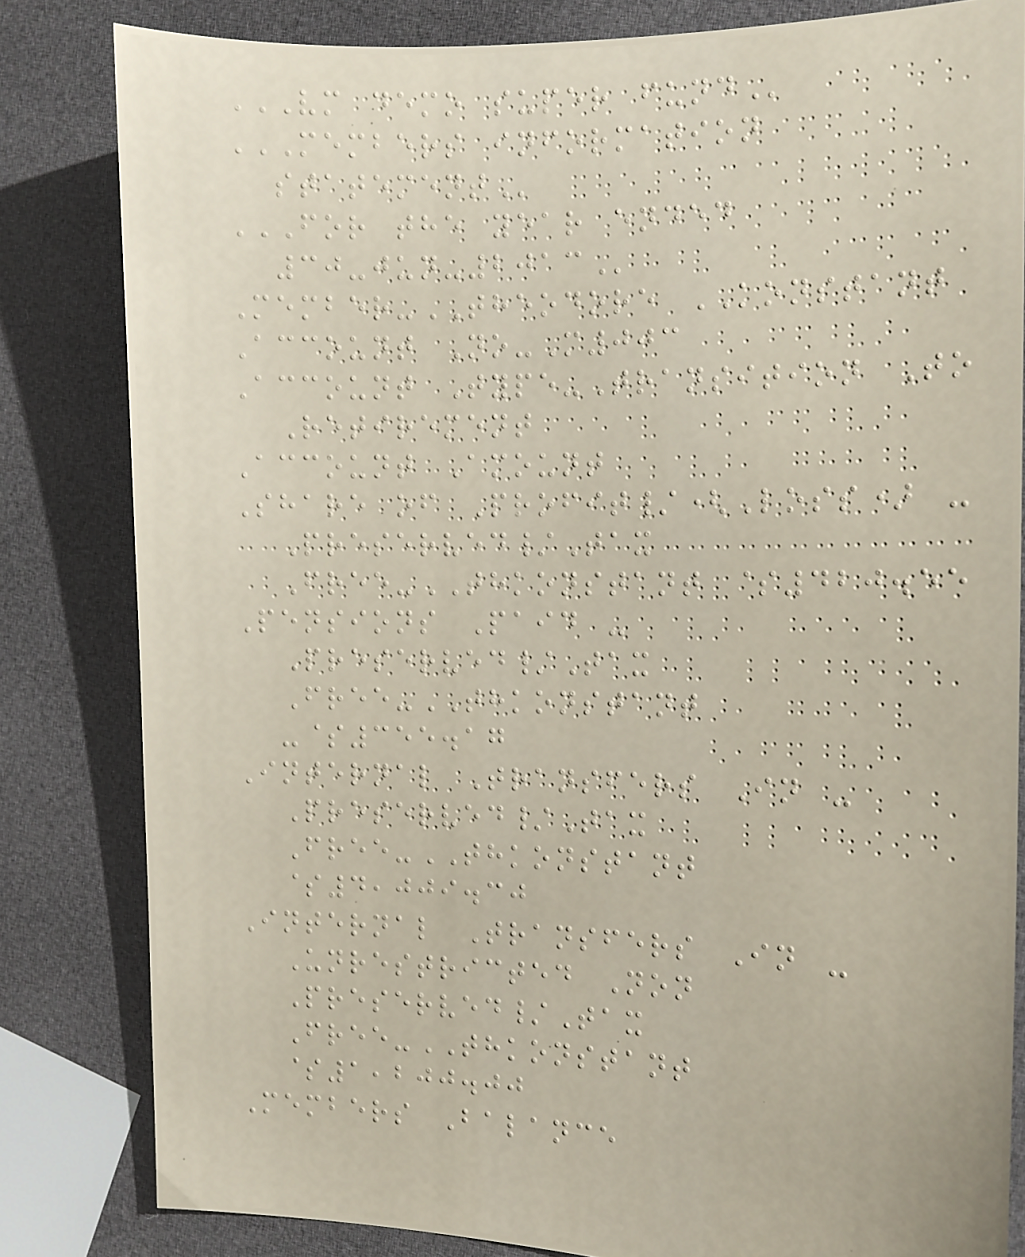VM DEMO SUPER FUND
MEMBERS INFORMATION
STATEMENT
FOR THE YEAR ENDED
30-JUN-2013
Member-THEODORE KONSTANT
Account No-M003
Account Type-Transition To
Retirement
Account Amount
Share of Profit/(Loss) -
Preserved/Tax
Free-THKONSTANT $420.55
Pensions Paid -
Preserved/Tax
Free-THKONSTANT
-$355.17
Internal Transfers In -
Preserved/Tax
Free-THKONSTANT
$4,009.30
Internal Transfers In -
Unrestricted Non
Preserved/Tax
Free-THKONSTANT
$1,200.00
Members Balance
